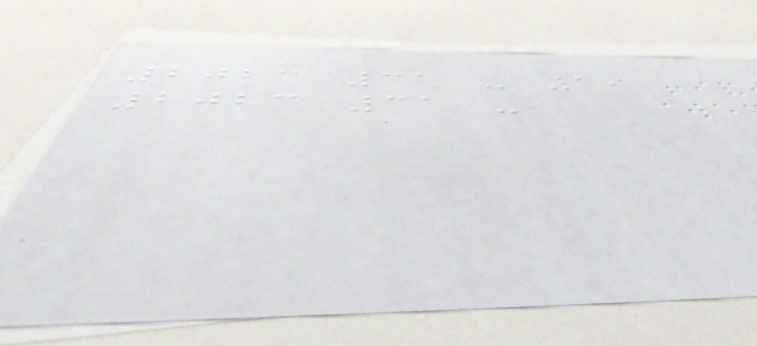2023 31 - 19
2023 31 -
